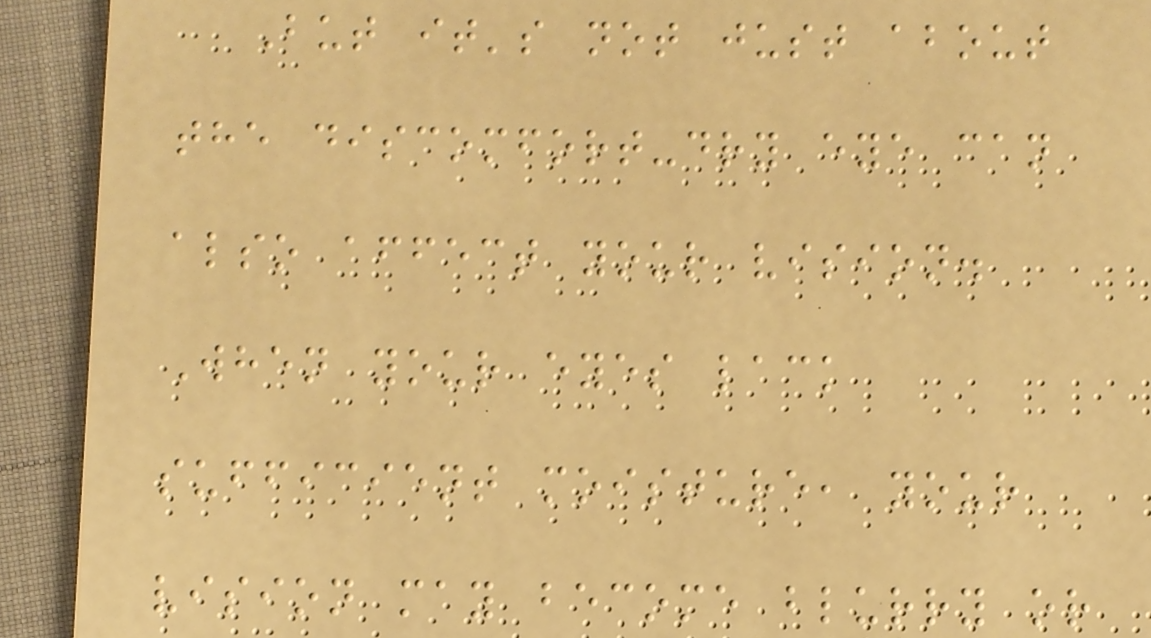But it's not just about
the discomfort-dry eye can
also affect your vision.
When your eyes lack
sufficient moisture, your
vision may become blurry or
